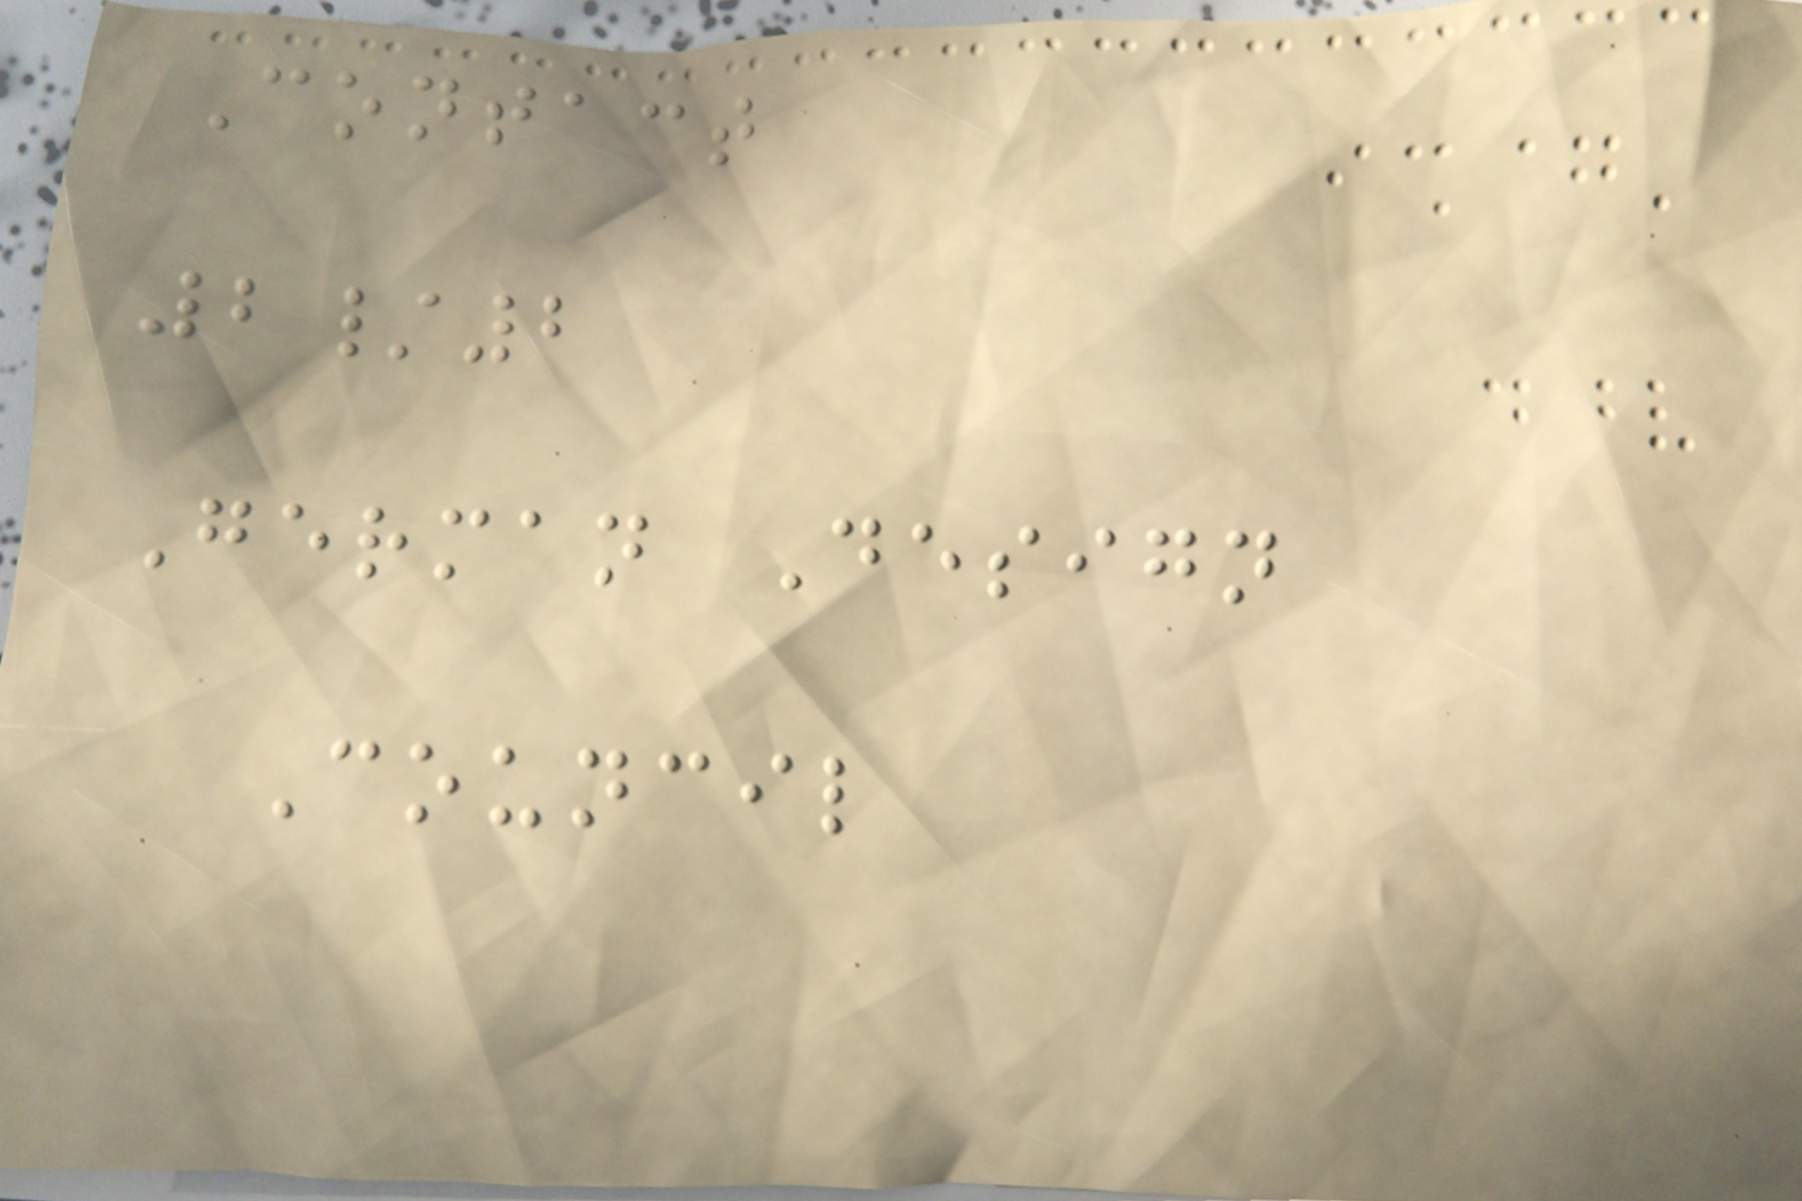Contact
2/2
German Design
Council
